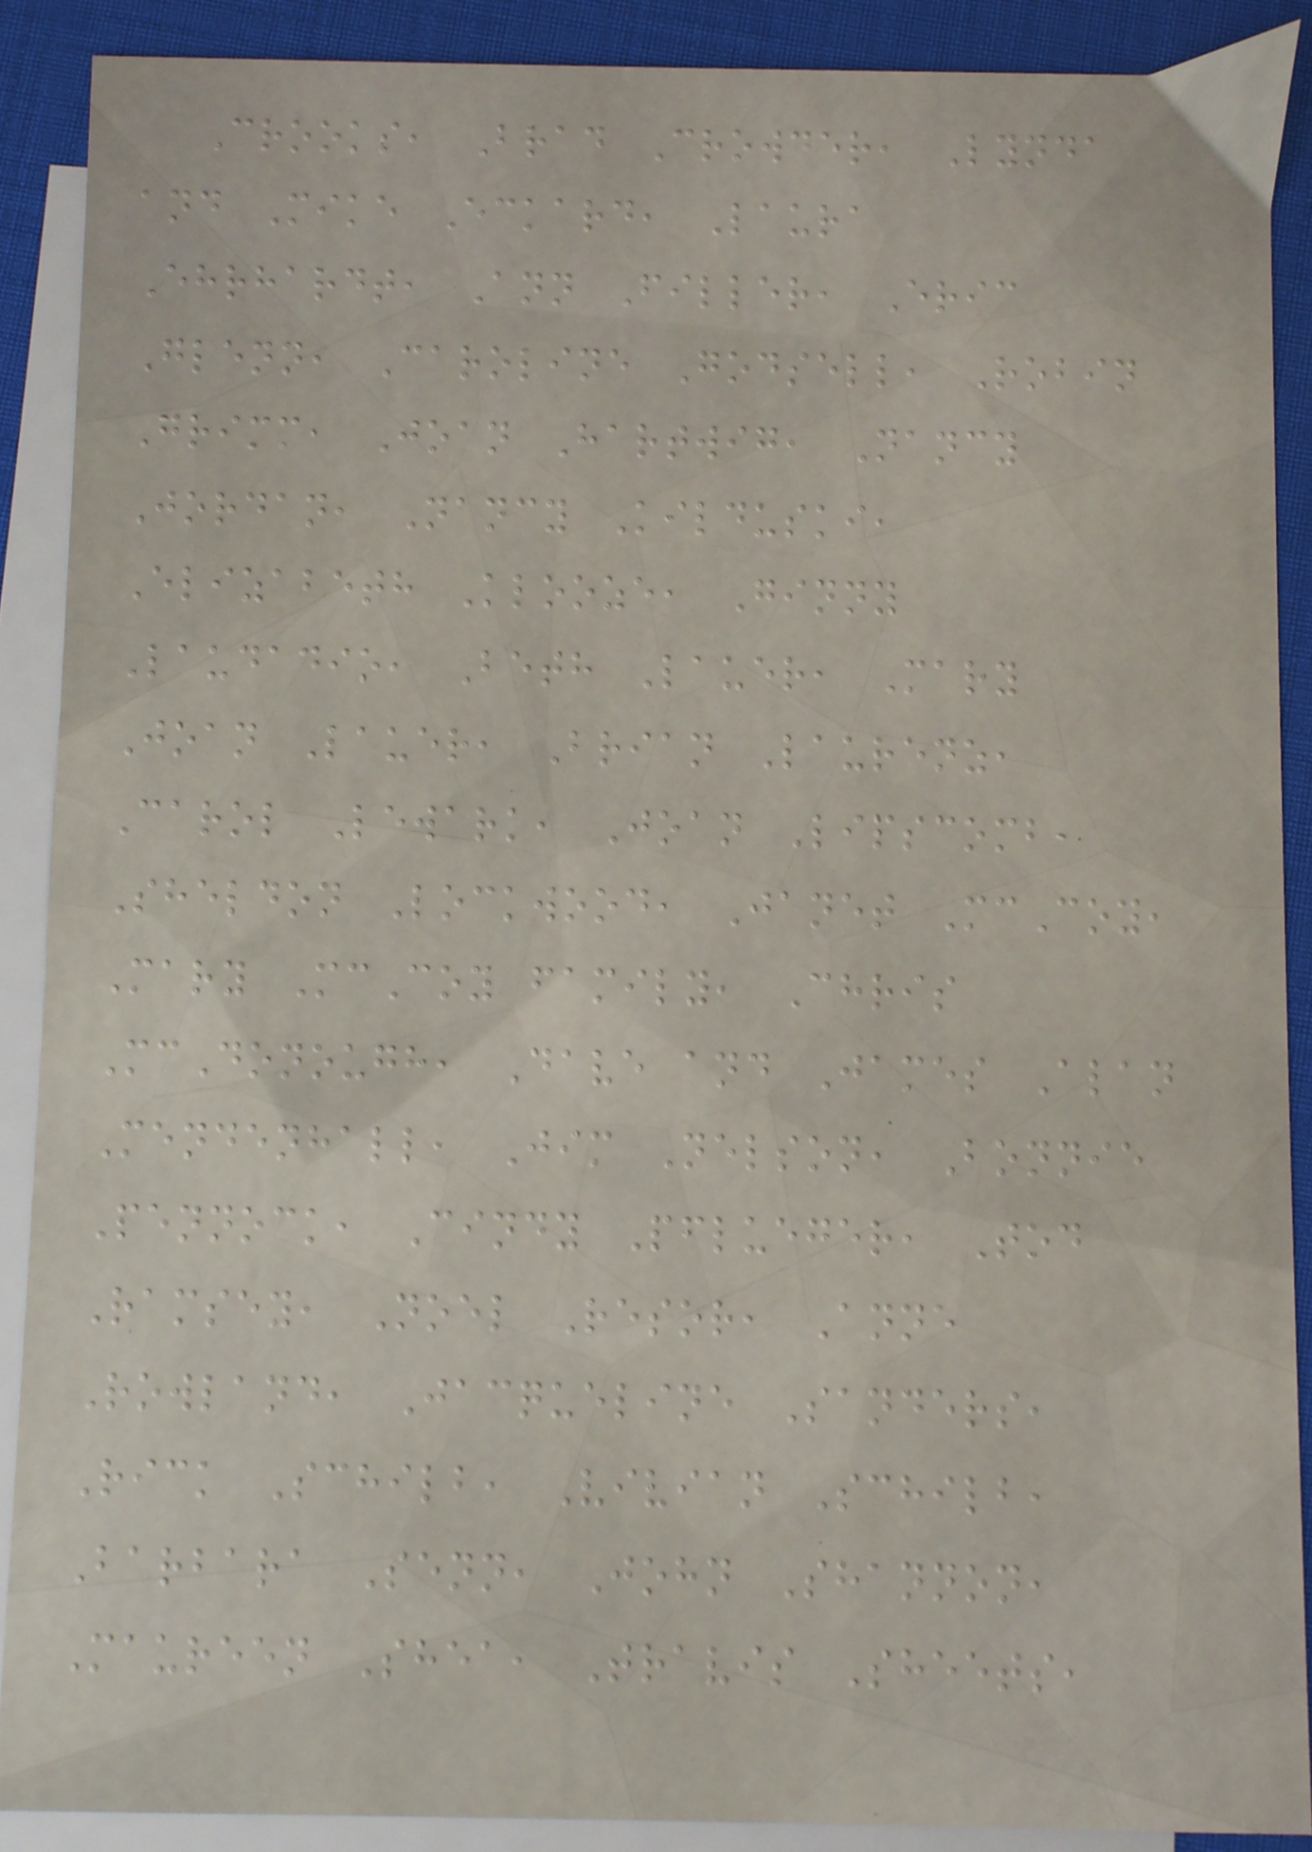Crooks, Brad Crowder, Lynda
and Mike Eckard, Laura
Ehrhardt, Ann Filler, Eric
Glenn, Caroline Godsell, Robin
Grimm, Joan Hartwig, Nancy
Jordan, Nancy Kilduski,
Elizabeth Klooze, Ginny
Laudadio, Beth Lauer, Mary
Joan Lauer, Brian Laurenz,
Carol Lewark, Joan Lipscomb,
Sheldon Lockwood, Janet McCoy,
Mary McCoy family, Chris
McDonough, Dave and James Alan
Mendenhall, Jim Nelson, Bonnie
Pennock, Cindy Pflueger, Tod
Ramsey, Noel Resor, Anne
Rowland, Jacqueline Sanders,
Rick Schilb, Vivian Schilb,
Barbara Senn, John Shannon,
Maureen Shea, Travis Sheets,
